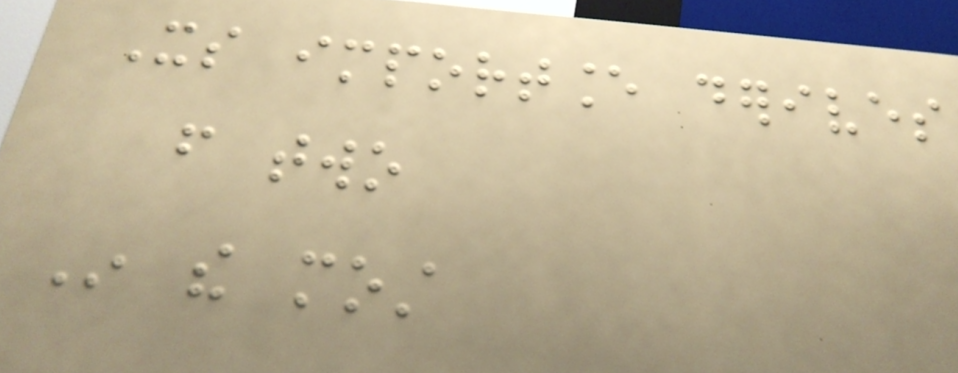Its importance derives
from two
In the most
